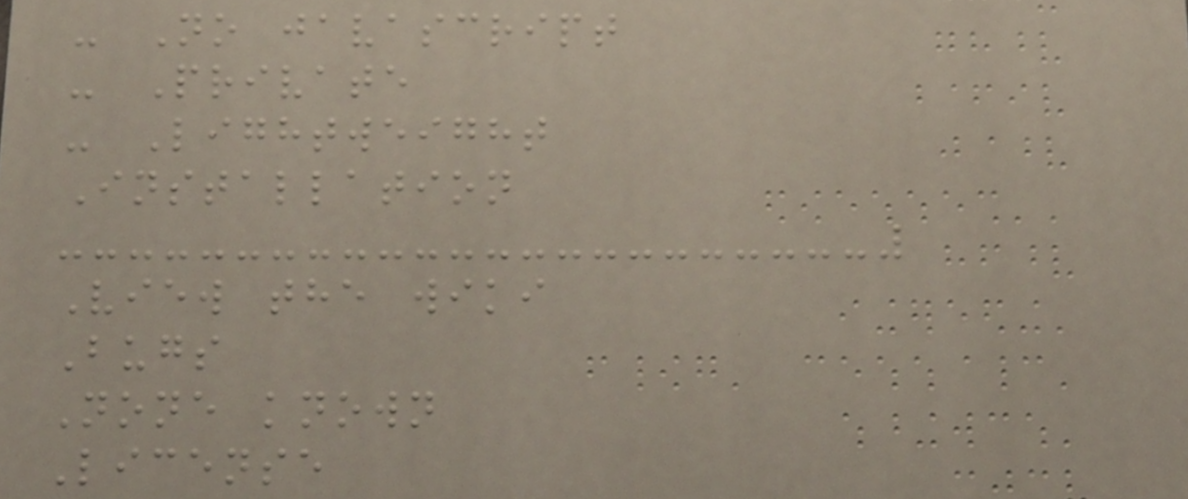- No javascript
- Private
- Lightweight
Installation
View the wiki
Bugs
None known
License
